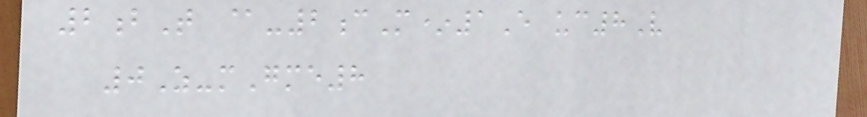2bT @-2cM*1E uc8V
0Z-mGme8
